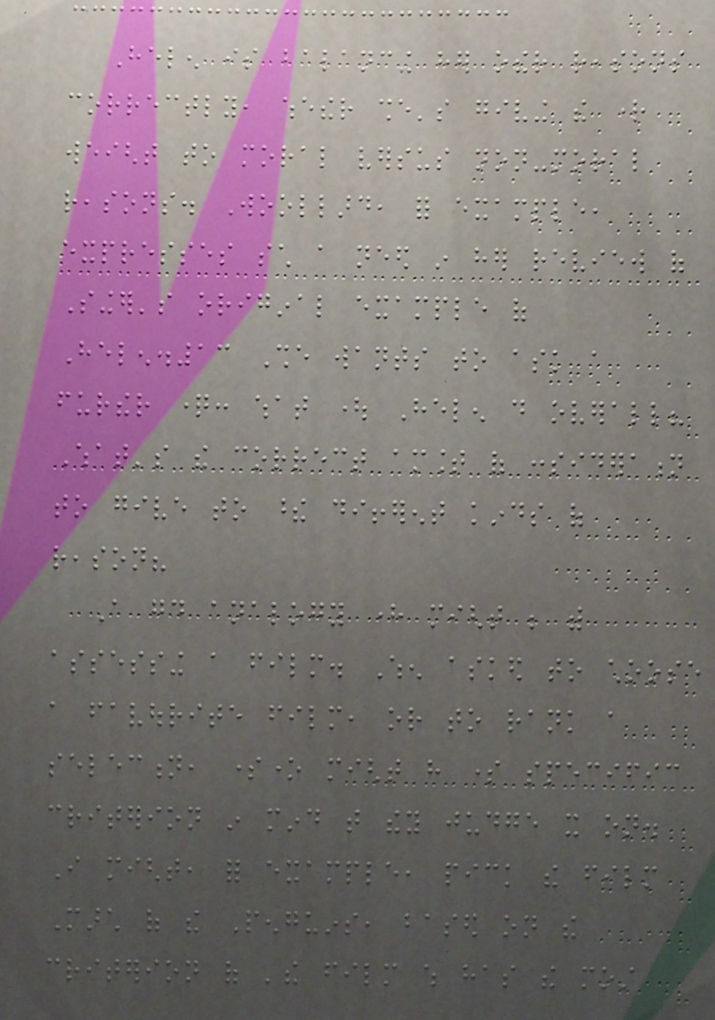Helen is balancing her other reasons
correctly, whether she's giving the right
weight to moral versus non-moral
reasons. Woollard, for example,
expresses such a need in her review of
Singer's original example of
Helen.13 She wants to ask a
further question: what ought Helen do overall?
What's the correct amount of consideration
to give to these different kinds of
reason?
A good analogy here might be with
assessing a film. When asked to choose
a favourite film, or to rank a
selection, someone might have some specific
criterion in mind that they judge it on.
I might, for example, pick the film
March of the Penguins, based on the
criterion of 'the film which has the most
